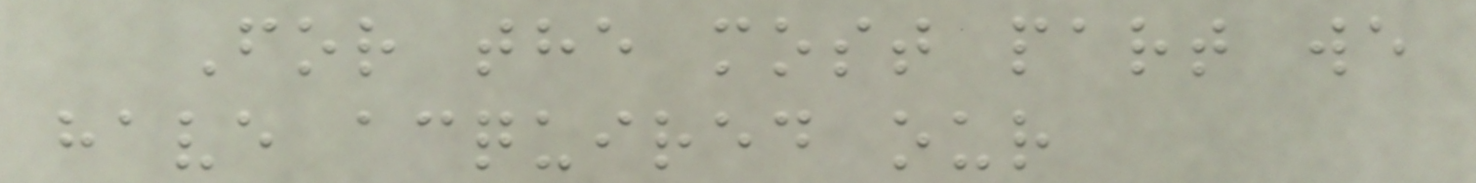For the most part we
have acquired our
